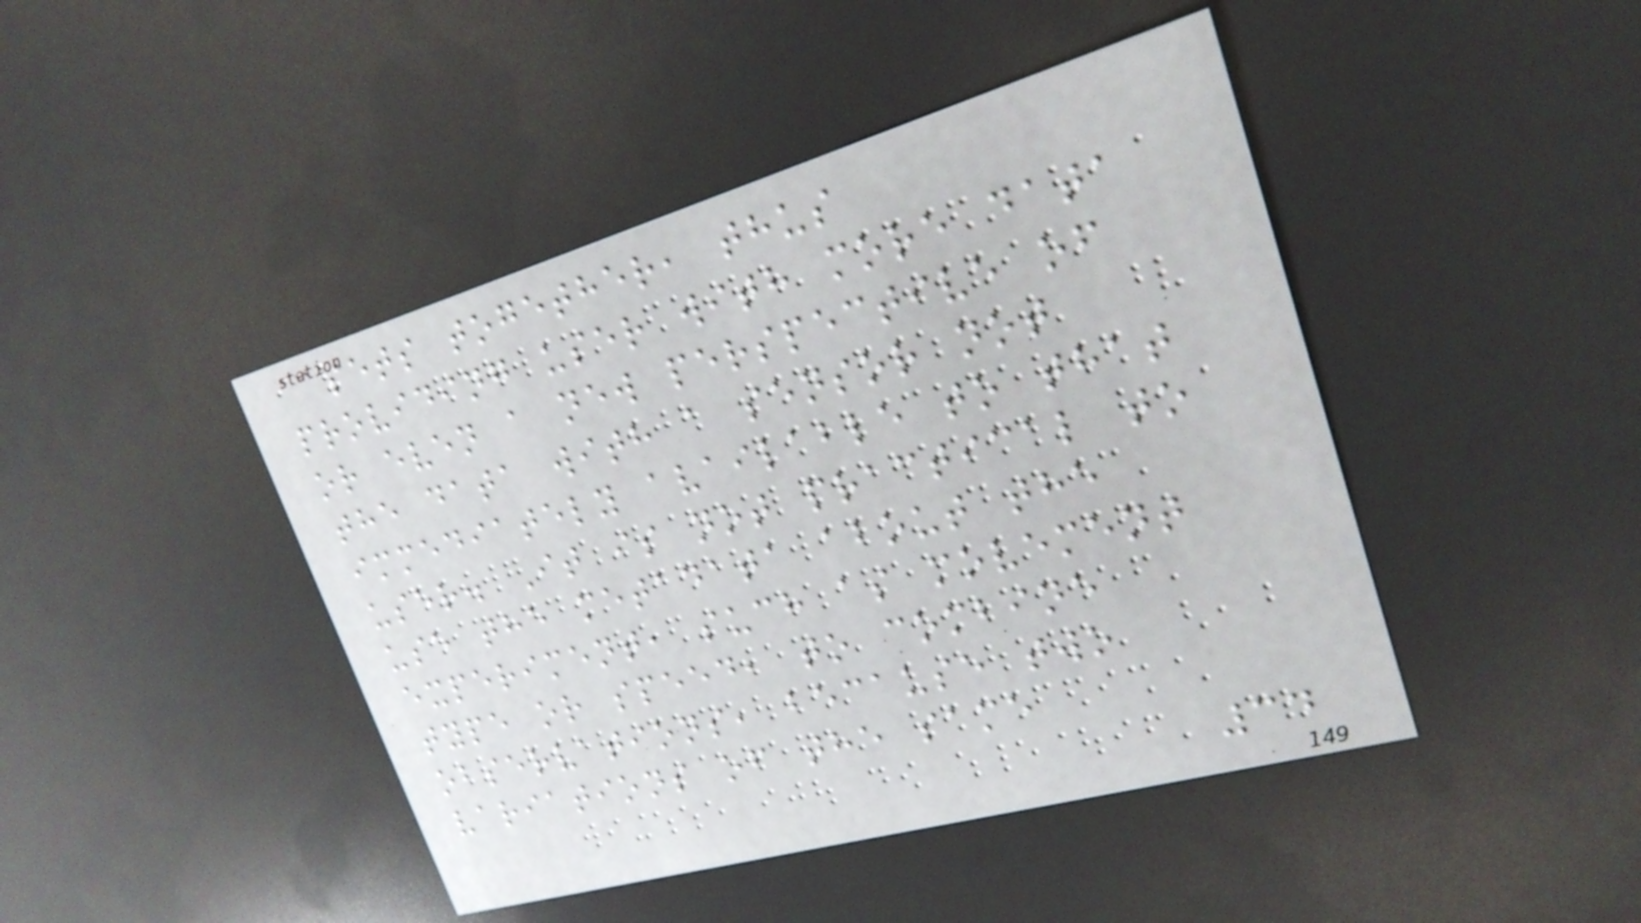sets together, thus
providing user with more data
or even a new perspective of
the data with a sensor not
immediately available to that
user. It is not practical to
use the metadata about the
experiment, such as movement
type or speed, to combine
observations, because two
variations of the same
34
